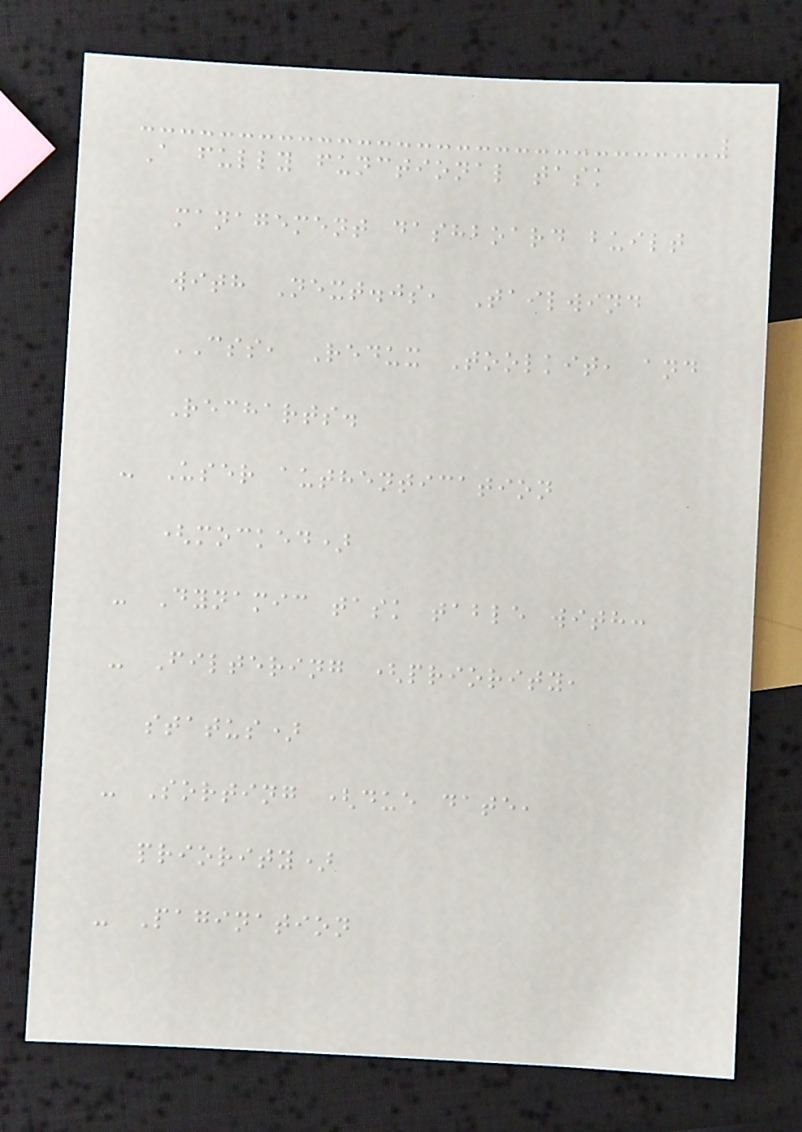A fully functional task
management dashboard built
with Next.js, Tailwind
CSS, Redux Toolkit, and
Recharts.
- User authentication
(mocked)
- Dynamic task table with:
- Filtering (priority,
status)
- Sorting (due date,
priority)
- Pagination
